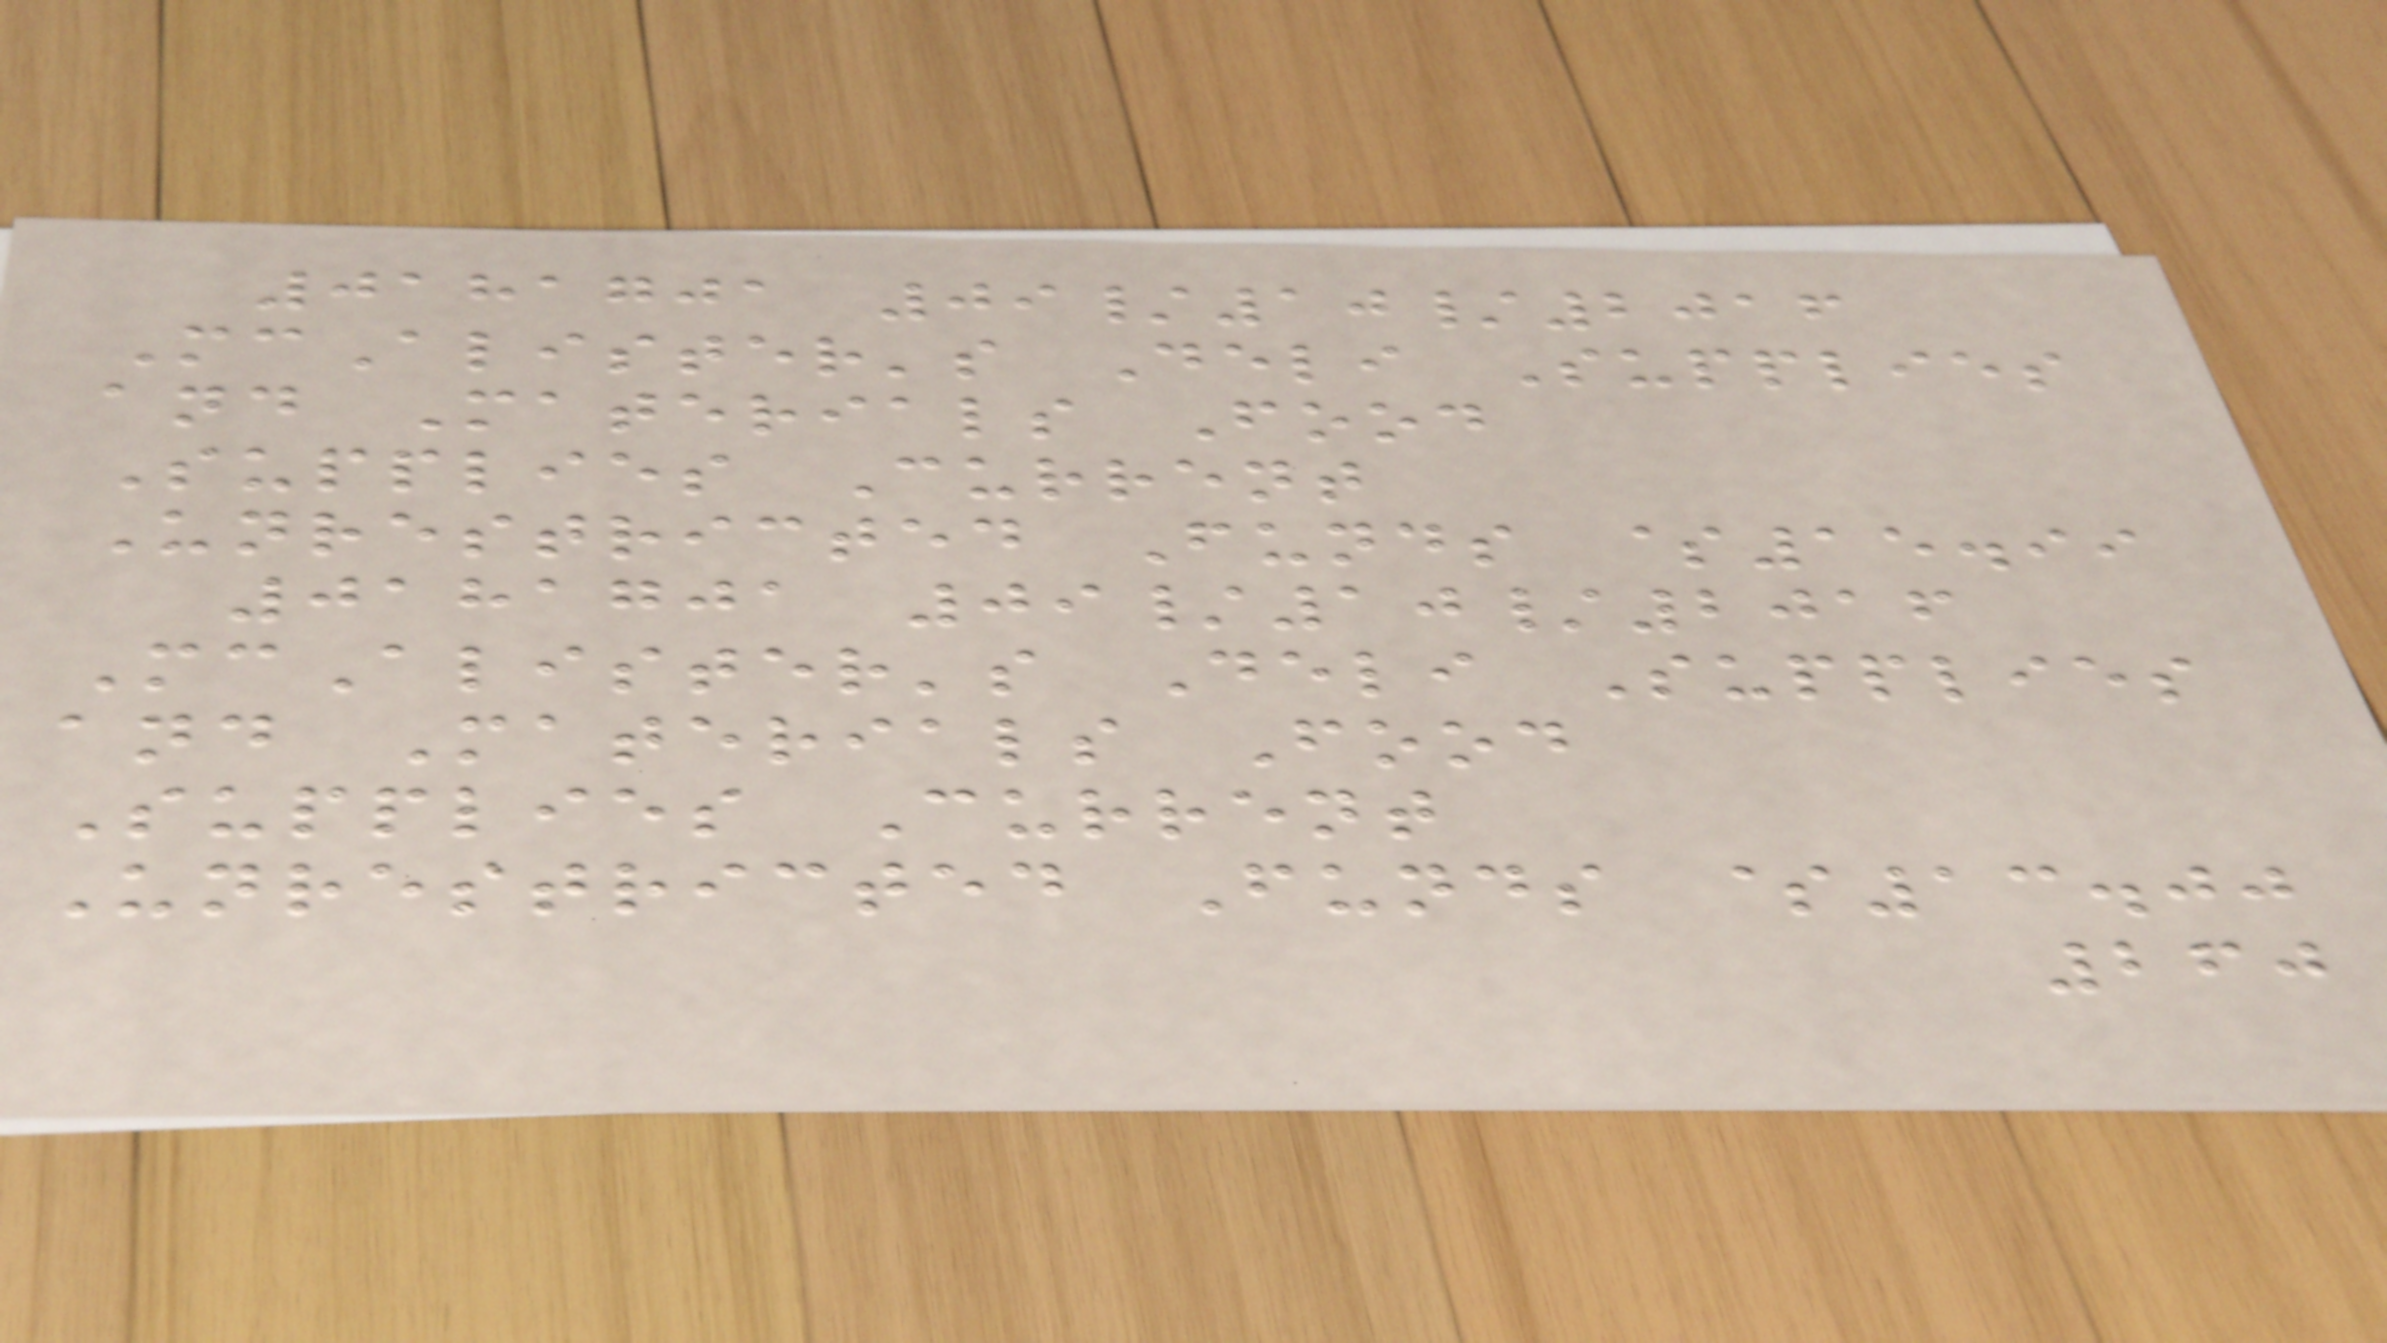0181701 09/10/2016
McAlister's Deli Supplies
and Materials Food
Supplies Current
Unrestricted Funds $15.99
0181701 09/10/2016
McAlister's Deli Supplies
and Materials Food
Supplies Current
Unrestricted Funds $13.00
260
